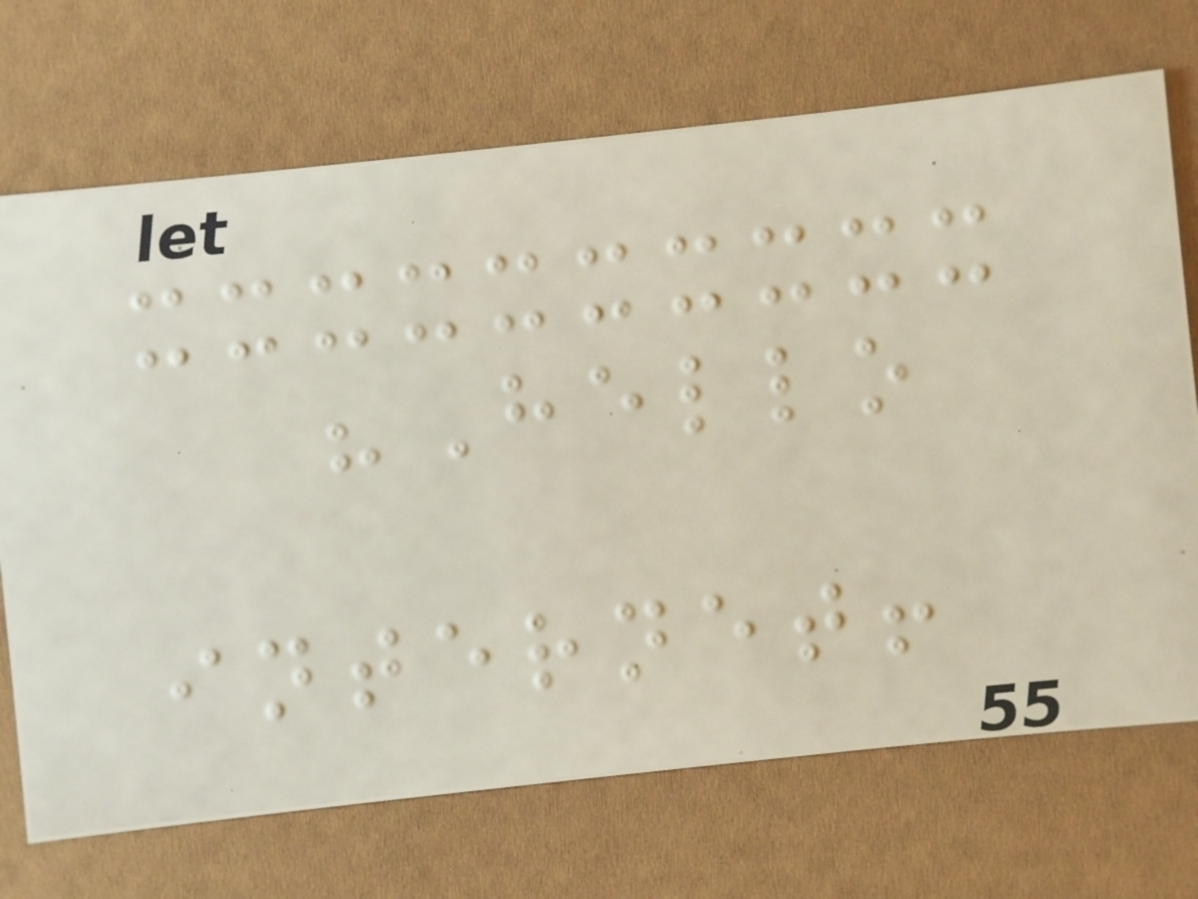"Hello
internet!
